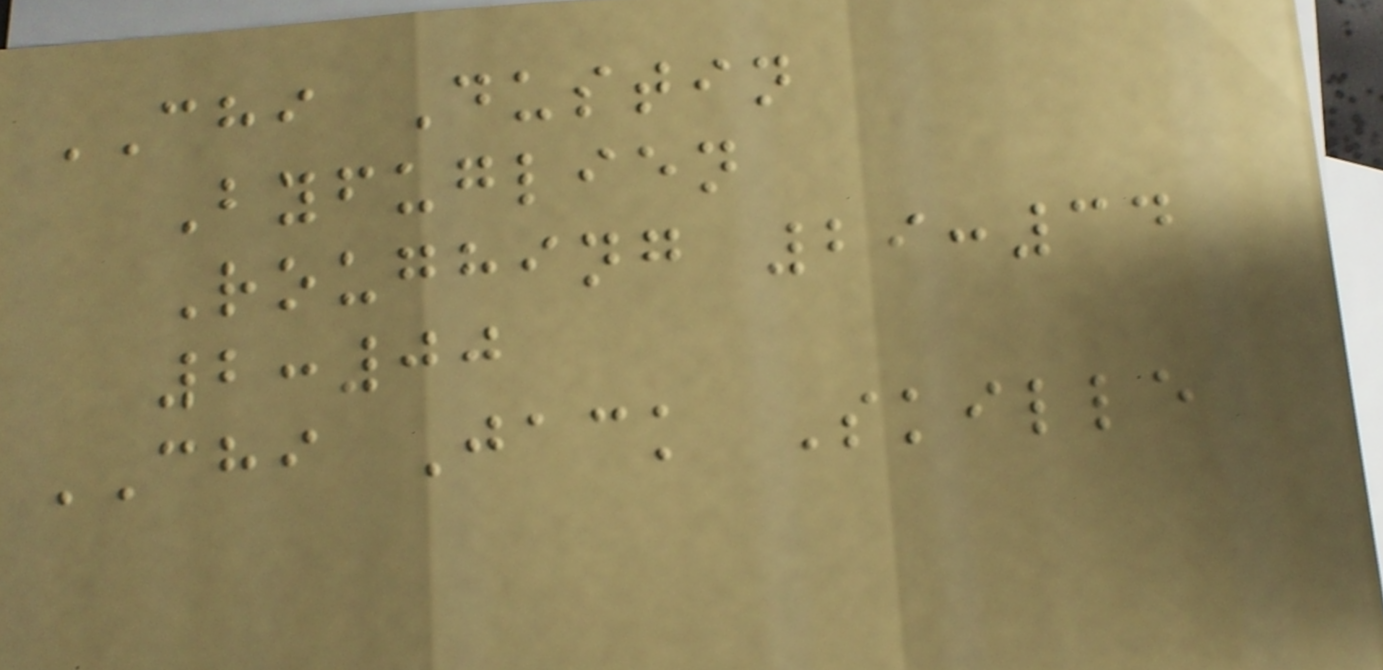CHI Dustin
Byfuglien
Roughing 29:34
2:00
CHI Jack Skille
